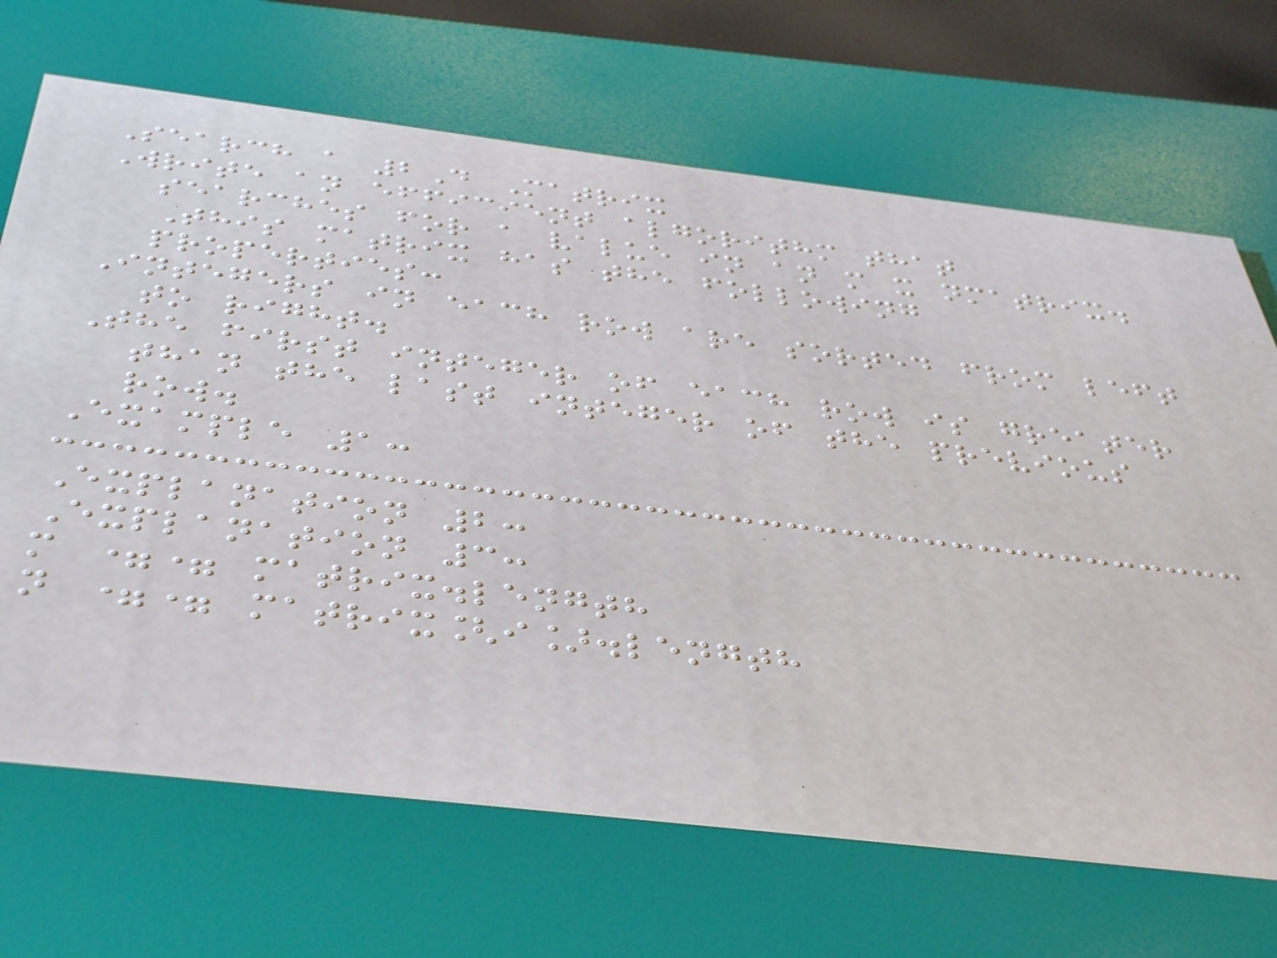Search a 2D Matrix
Write an efficient algorithm that
searches for a value in an m x nmatrix.
This matrix has the following
properties:
Integers in each row are sorted from left
to right.
The first integer of each row is greater
than the last integer of the previous
row.
Example 1:
Explanation 2:
Explanation 3:
m == matrix.length
n == matrix[i].length
